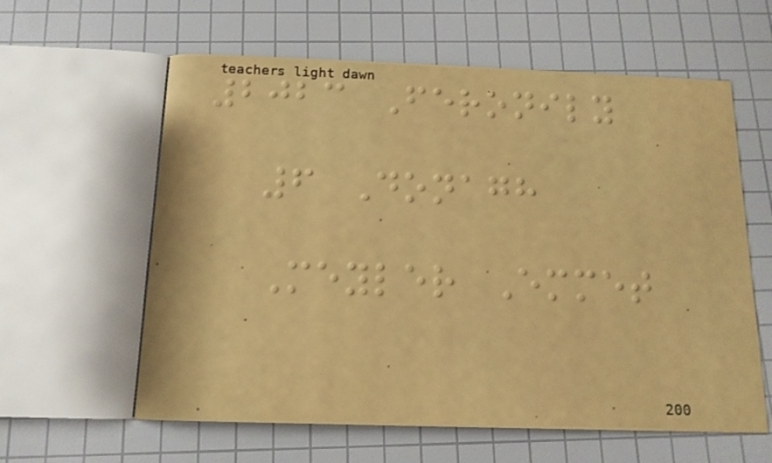2023 Feronily
6 Donagh
Meyler Emmet
